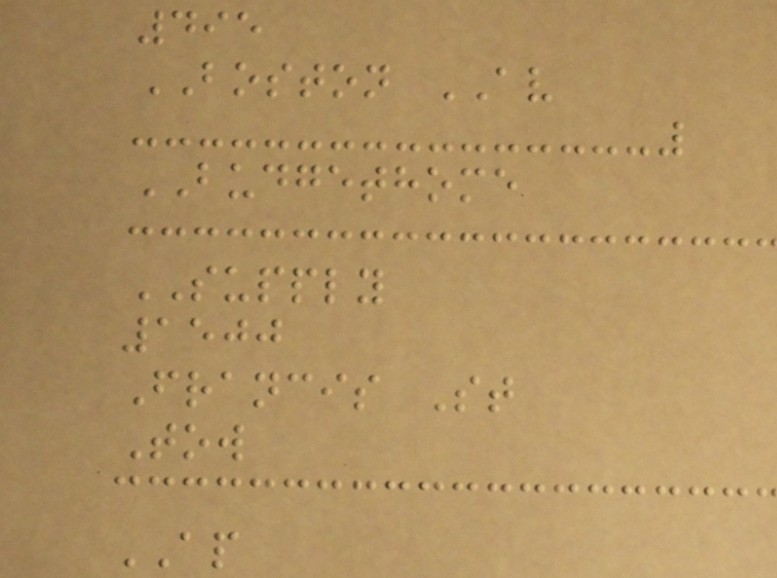495
BOSTON AV
BUDGETHOME
SUPPLY
1500
Francis St
Tow
AP
